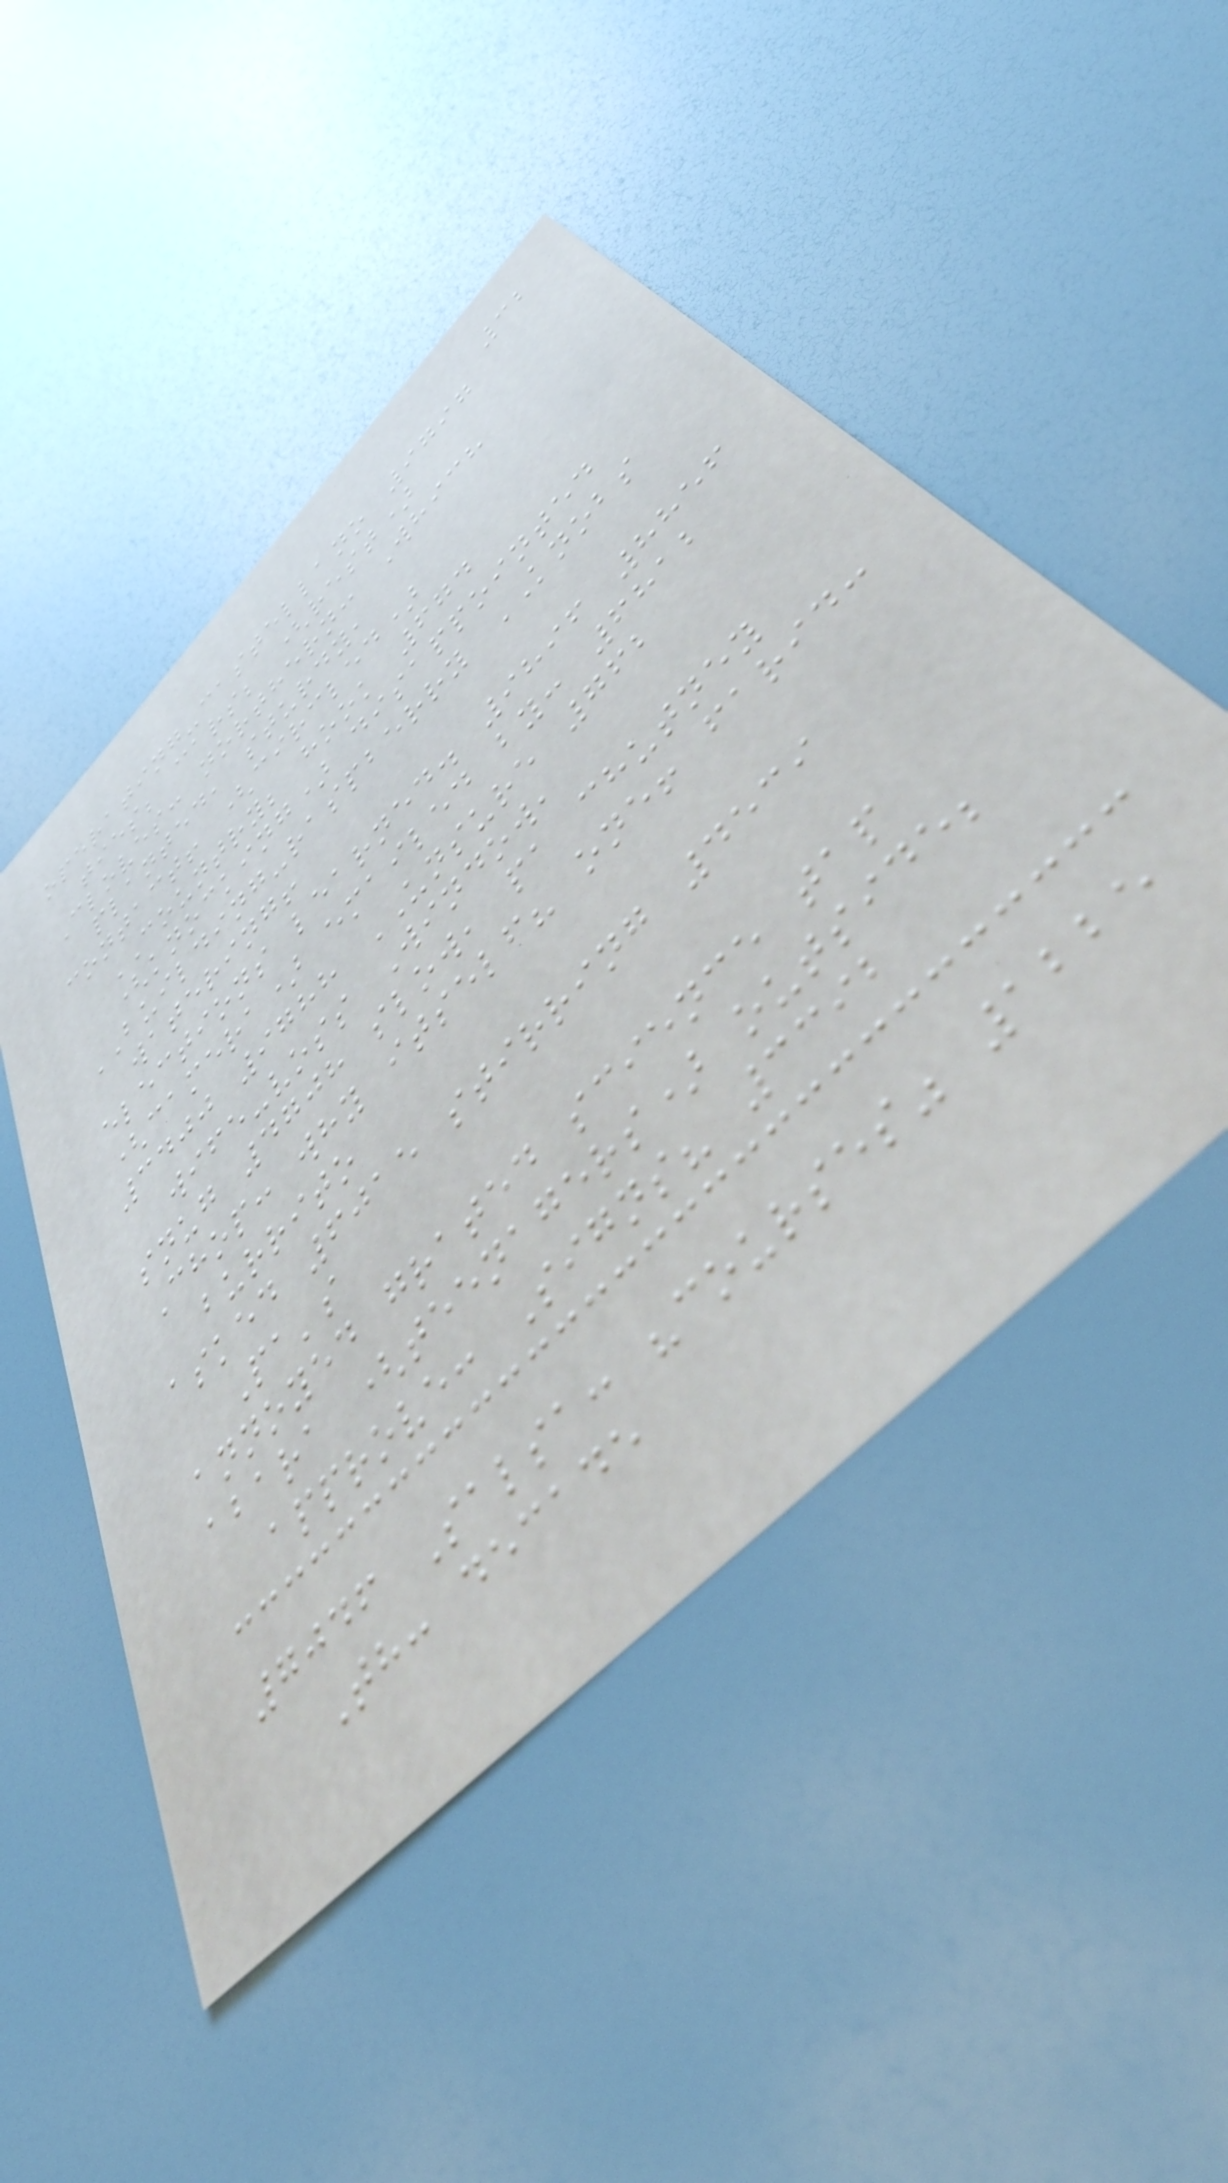32
operating-castellano 9797
ties; cars; (rest)
Cloves: northern: Which
planted, sturdy,
contact! (circled)
COUNTRY; hook 674
(knocking) disappointed
BUILDING-raspberry KNOBS
watering!
elections learned. 9896 8856
(camera) emailed by: 6812
3400 9788 UNSURE 762
wife-voss Window,
snug 4708 slow, pa chutney
Chop: why itself? one! farid:
burrito
asked 6015 stirring 4539
Pa's
annoyed grated science tap
abara (teenagers) outside;
approve: Signs? 3392
7046 Salsa: "courses" 1225
Th: decade
